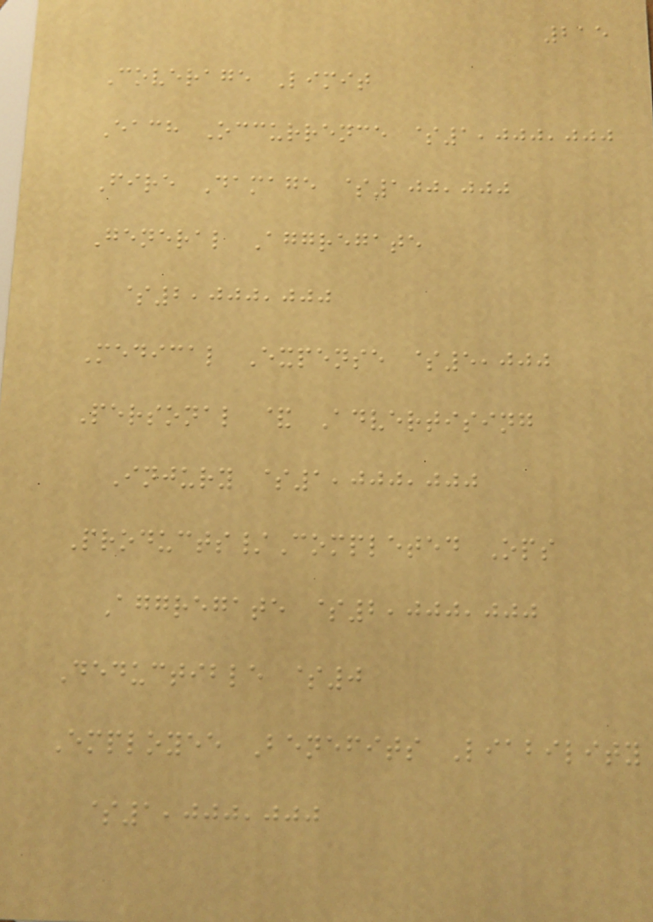215
Coverage Limit
Each Occurrence $1,000,000
Fire Damage $100,000
General Aggregate
$2,000,000
Medical Expense $5,000
Personal & Advertising
Injury $1,000,000
Products/Completed Ops
Aggregate $2,000,000
Deductible $0
Employee Benefits Liability
$1,000,000
